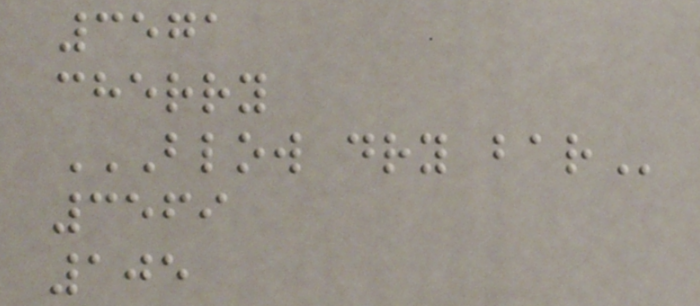3571
cherry
BLOW DRY BAR
3569
105
